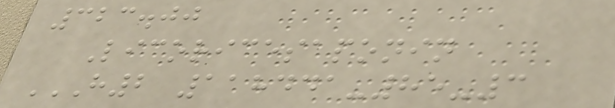323.00
Licoricesaponin
H2 118441-85-3
